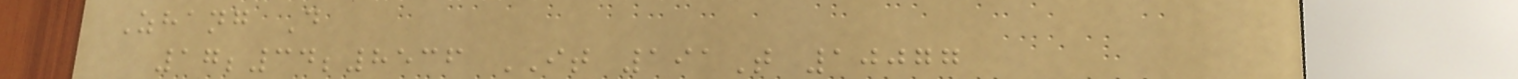Zhang D
17;34;8536 IT 191T 10077
